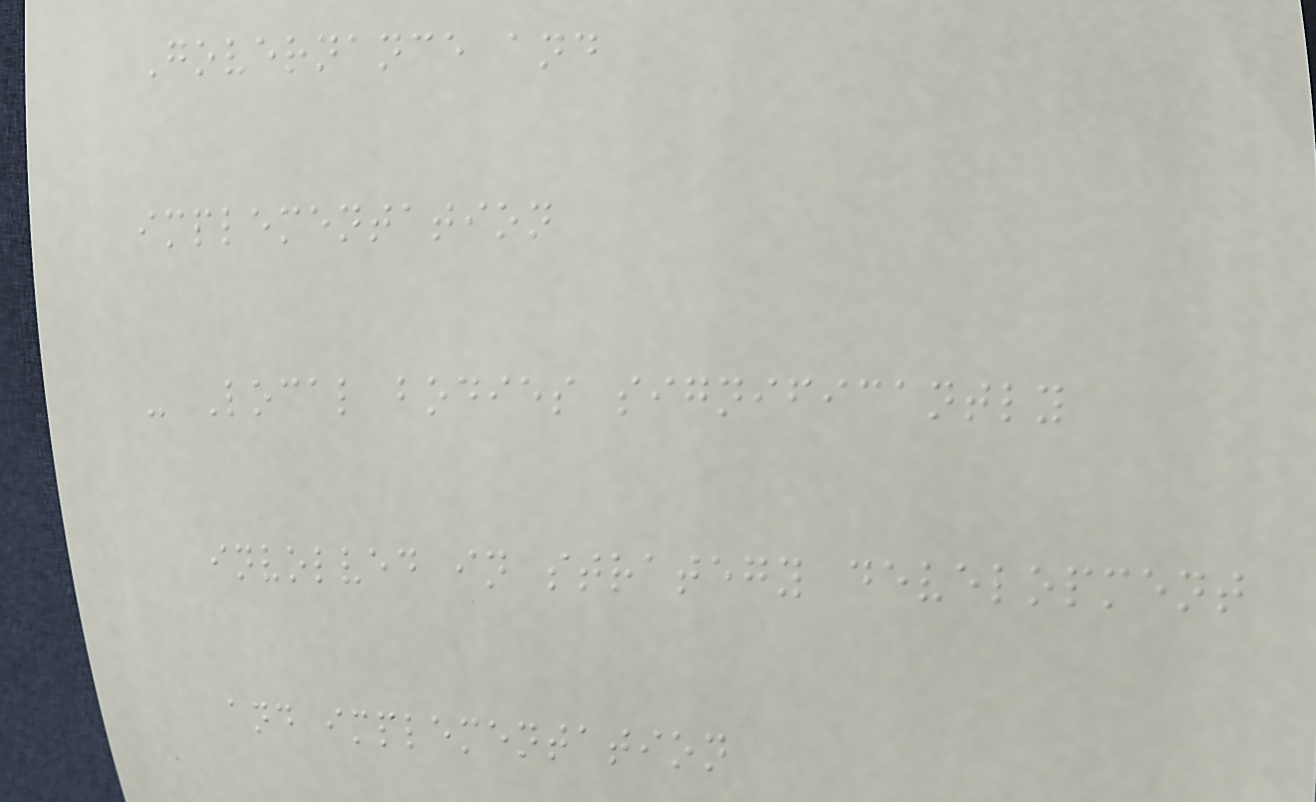Governance and
implementation
- Local bodies significantly
involved in strategy development
and implementation
